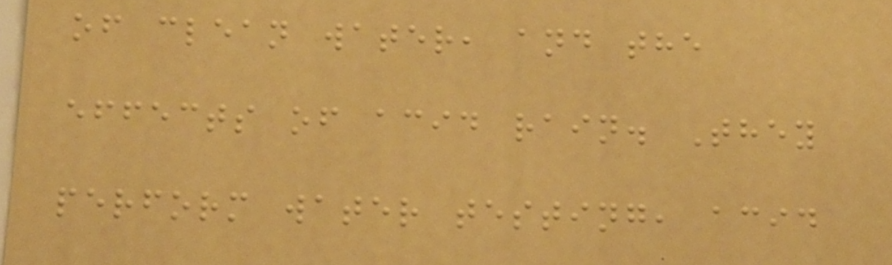of clean water, and the
effects of acid rain. They
perform water testing, acid
